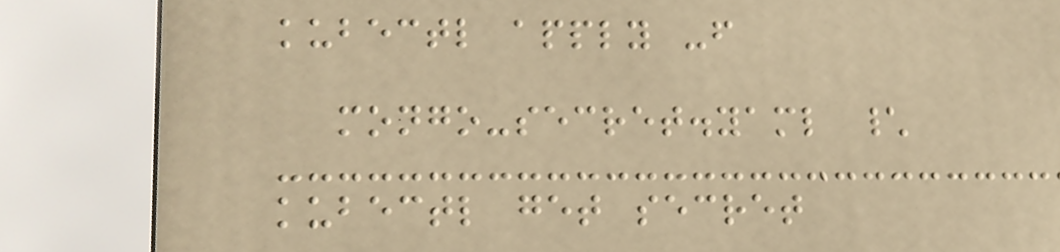kubectl apply -f
mongo-secret.yaml \
kubectl get secret
